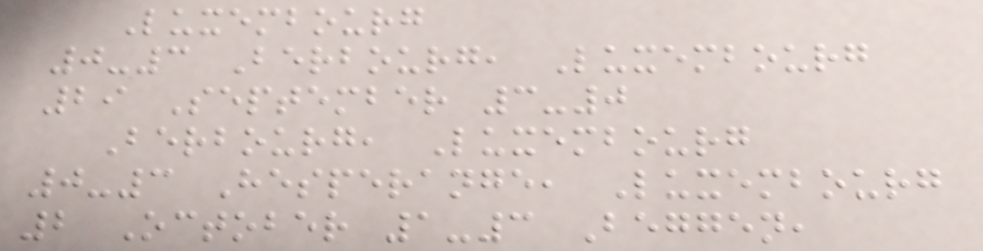Luxembourg
0-3 Berbourg, Luxembourg
29 September 3-0
Berbourg, Luxembourg
0-3 Hesperange, Luxembourg
2 October 1-3 Beggen,
